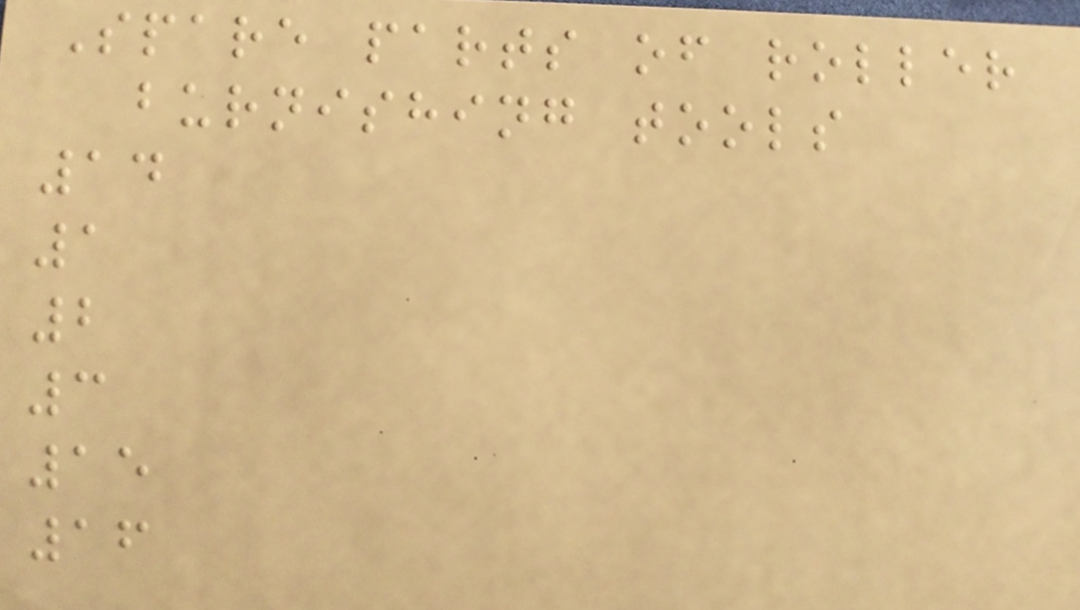Spare parts of roller
burnishing tools
14
1
2
3
15
16
